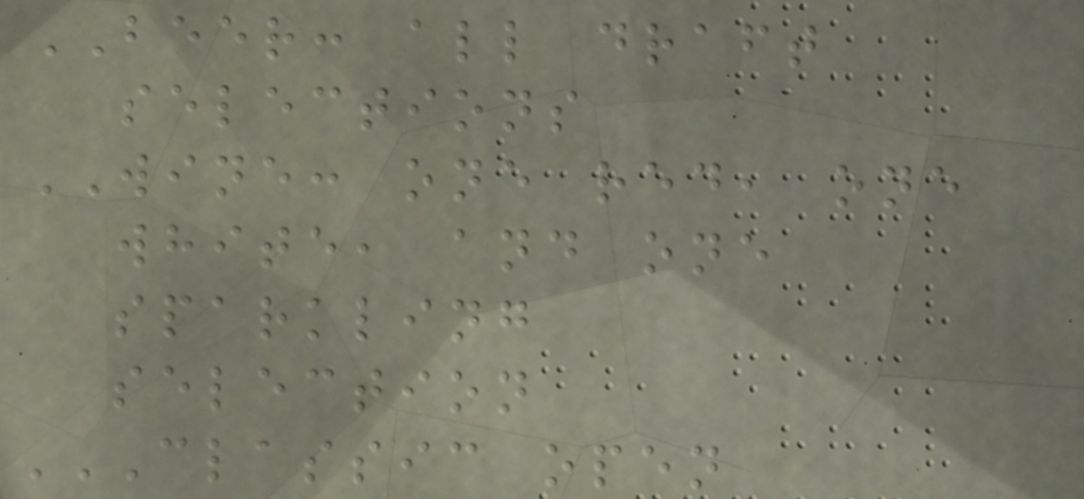BEER: all draft
selections
WINE: one red, one
white, and one
sparkling
selection
CLASSIC OPEN
